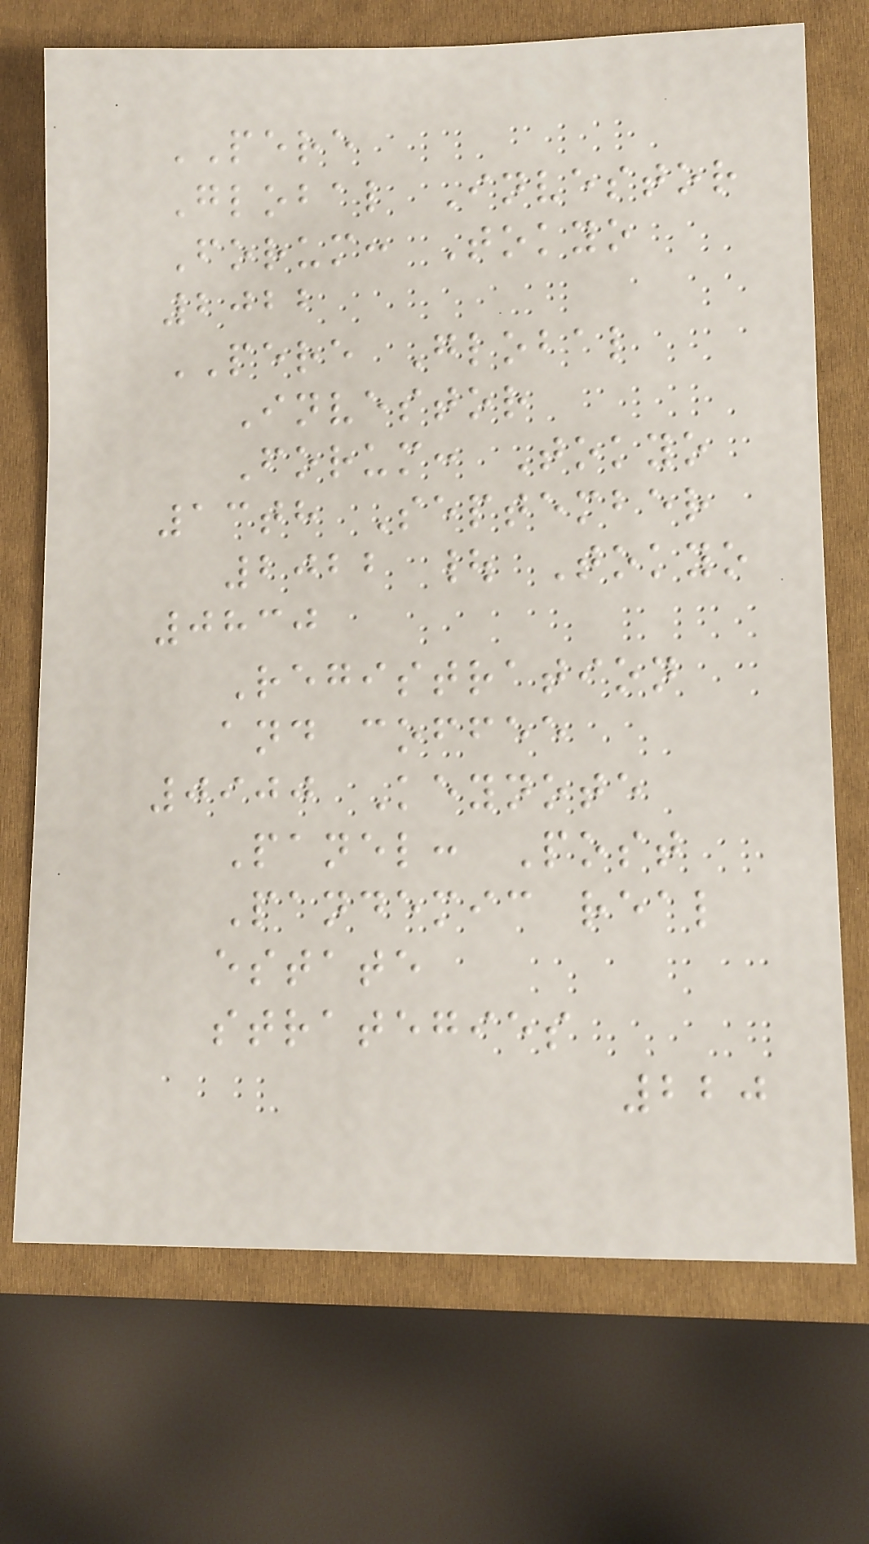PERE
Global Investor
Forum: Tokyo
2022
PERE Global
Investor
Forum: Tokyo
13th September
2022 | Tokyo
0830
Registration
and coffee
0900 Keynote
Panel: Post
Pandemic real
estate
strategies
220
